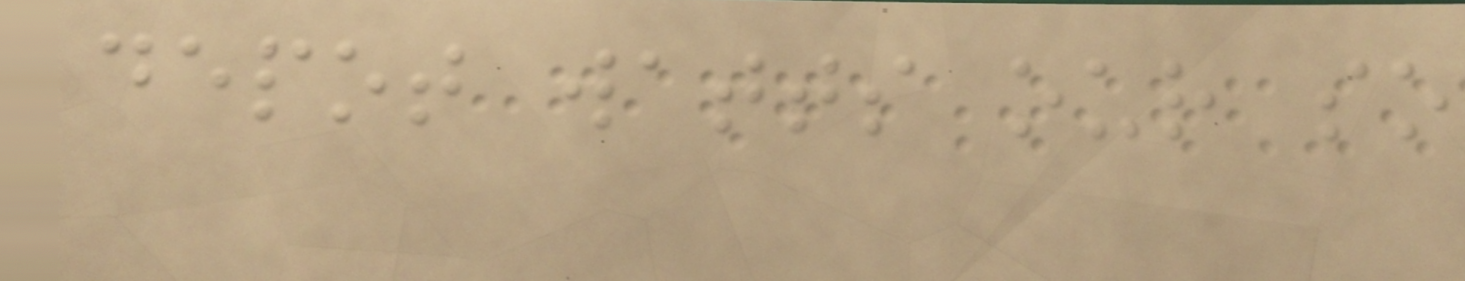depot watts our so
